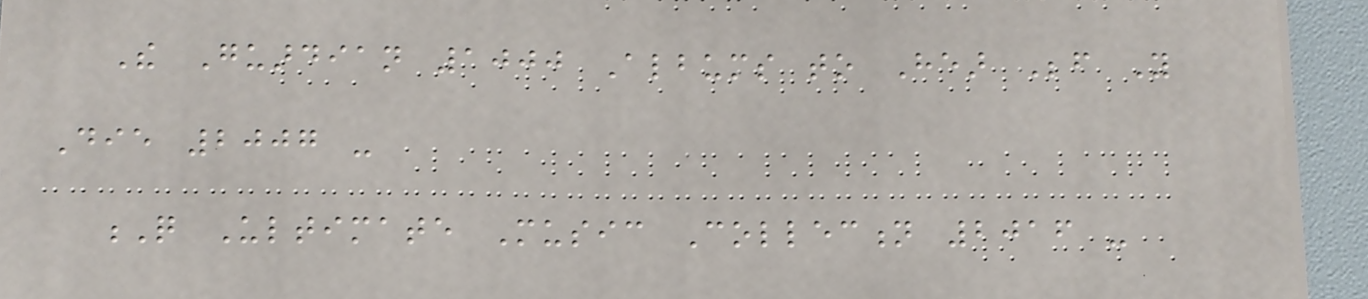The Guardian 1000 Albums to Hear Before You
Die 2007 -
Q Ultimate Music Collection 2016 -
